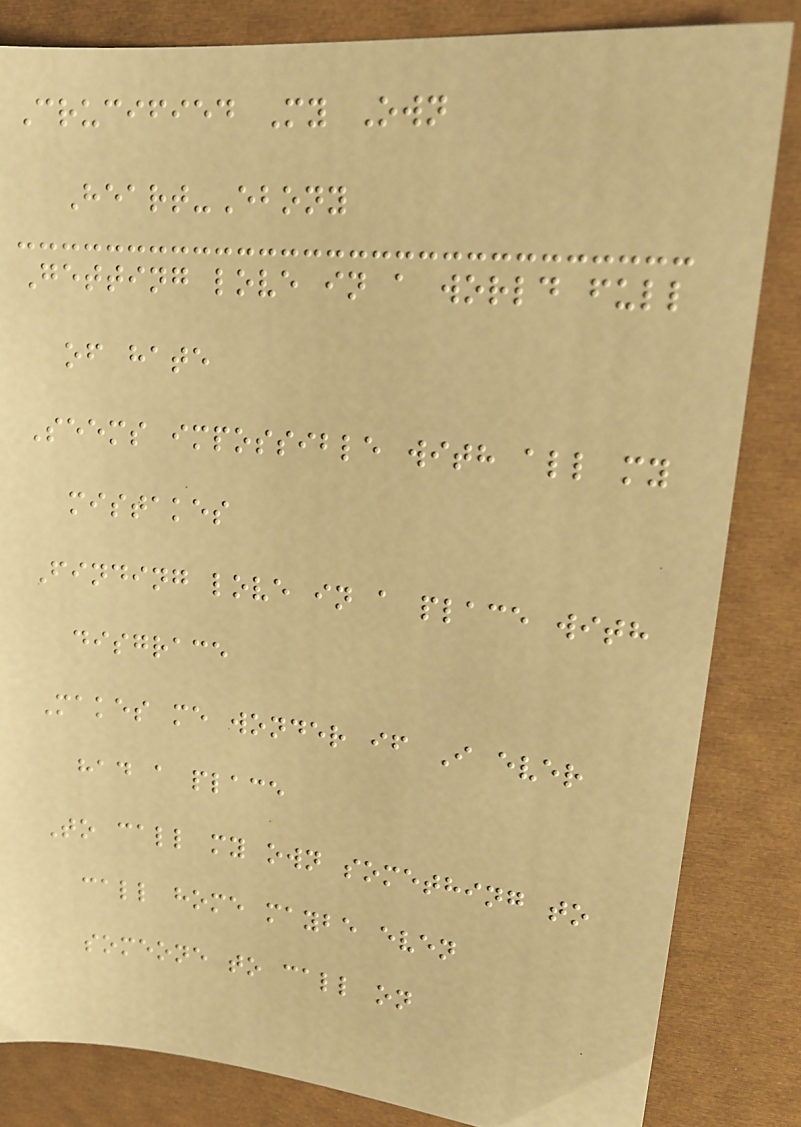Crucified My Own
Heart-Ebony
Getting love in a world full
of hate
Seems impossible with all my
mistakes
Finding love in a place with
disgrace
Makes me wonder if I ever
had a place
To call my own something to
call home maybe even
someone to call on
